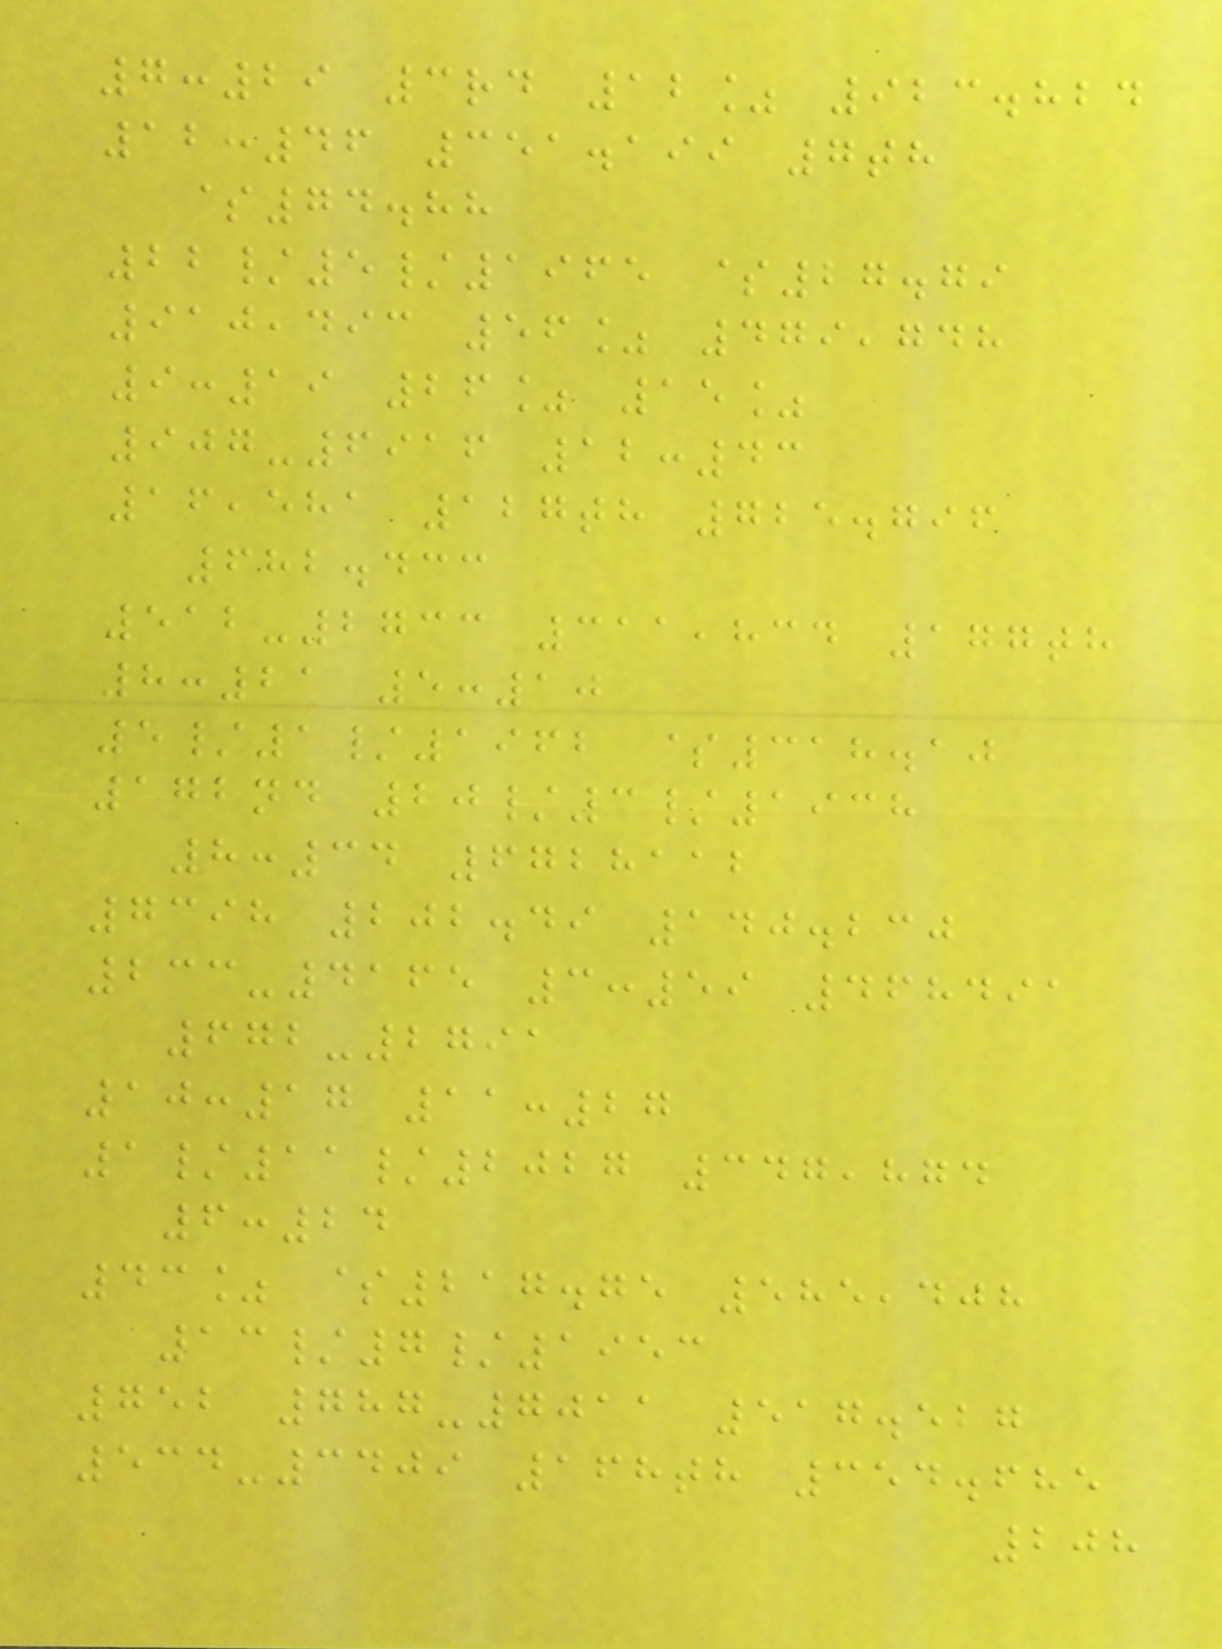7:29 3rd 12% 923.824
12:46 351.199 7th
$74.88
22/5/1965 $27.79
910,493 56% 479,748
9:19 26% 15%
907-6916 12:43
16,581 127th 725.796
682.433
512-2733 311,834 177th
8:21 5:10
5/1/1962 $318.10
172nd 20/3/1938
8:34 6728112
7398 202.49 140.230
233-4165 3:59 468491
672-2791
10:17 11:27
1/11/2027 347,874
6:24
43% $217.75 585,408
13/7/1953
752 787-7011 517.527
534-3409 168th 354.685
208
